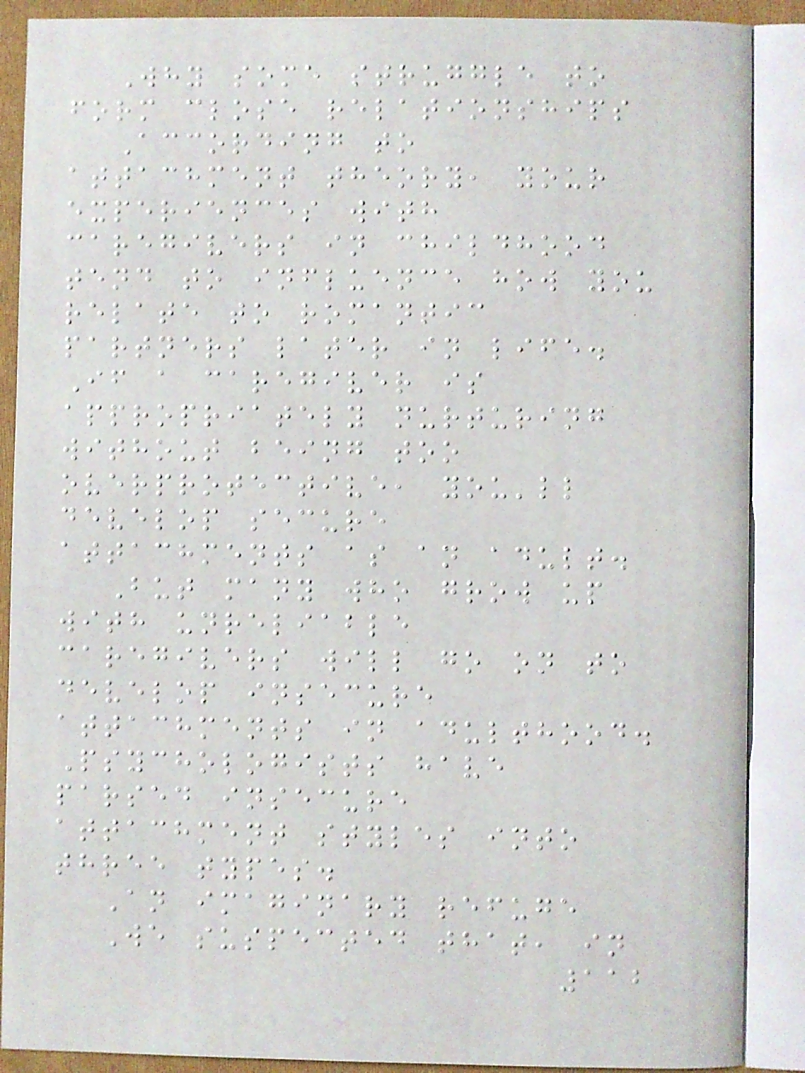Why some struggle to
form close relationships
According to
attachment theory, your
experiences with
caregivers in childhood
tend to influence how you
relate to romantic
partners later in life.
If a caregiver is
appropriately nurturing
without being too
overprotective, you'll
develop secure
attachments as an adult.
But many who grow up
with unreliable
caregivers will go on to
develop insecure
attachments in adulthood.
Psychologists have
parsed insecure
attachment styles into
three types.
An imaginary refuge
We suspected that, in
112
